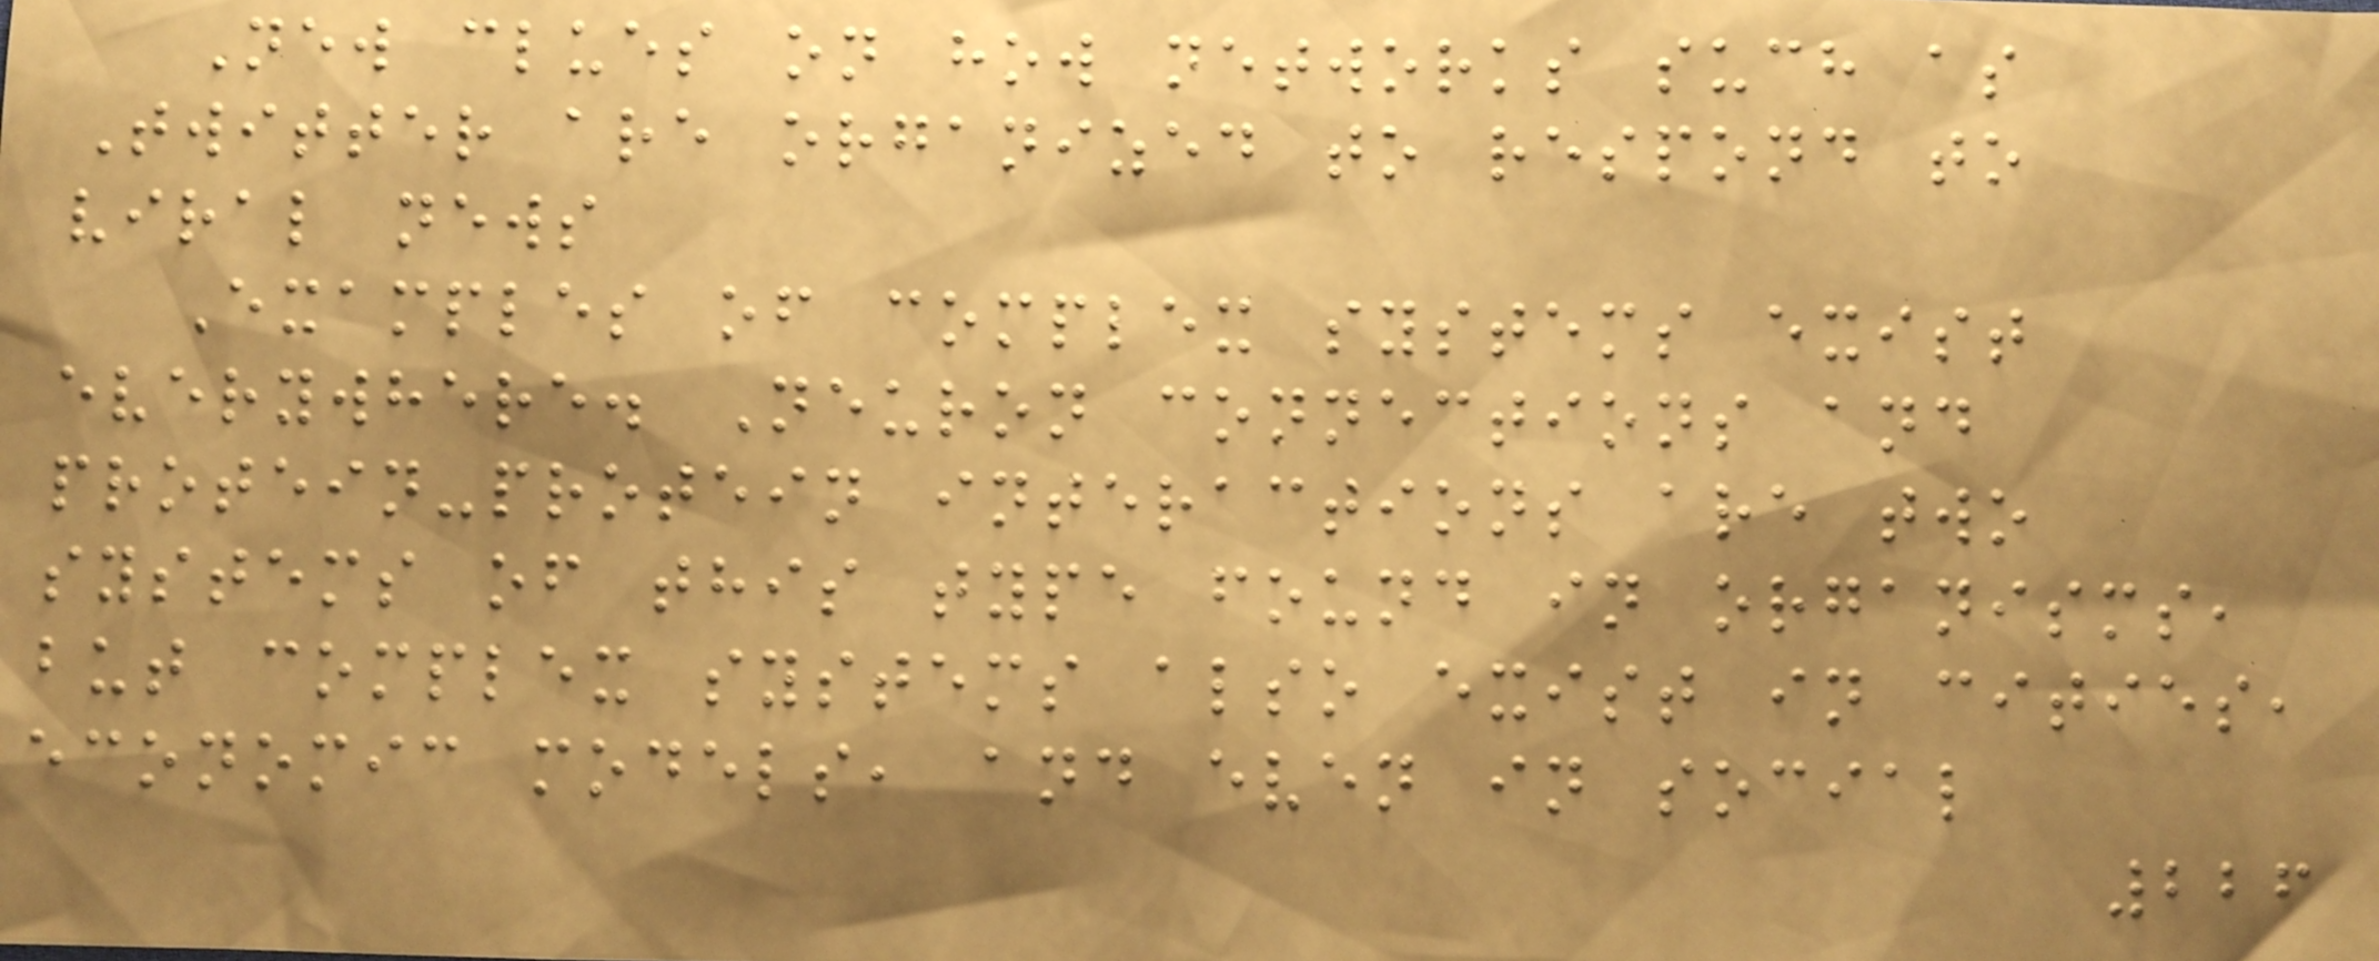New clues on how networks such as
Twitter are organized to respond to
viral news
Examples of complex systems exist
everywhere. Neuron connections and
protein-protein interactions are two
systems of this type found in organisms,
but complex systems also exist in cities,
economic models, and even in social
226
